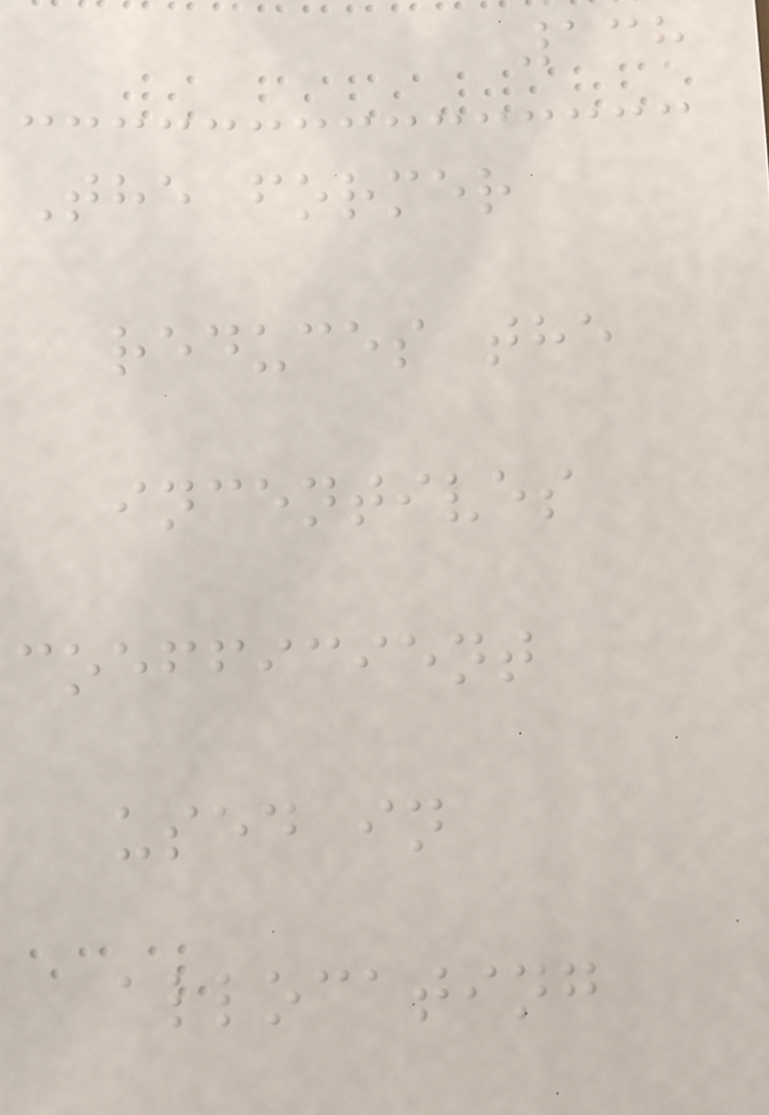138
The former
reduces the
incentives
coefficient
used in
allocating
